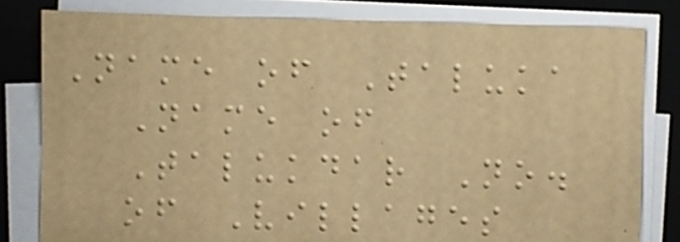Name of Taluka
Name of
Talukdar No.
of Villages
